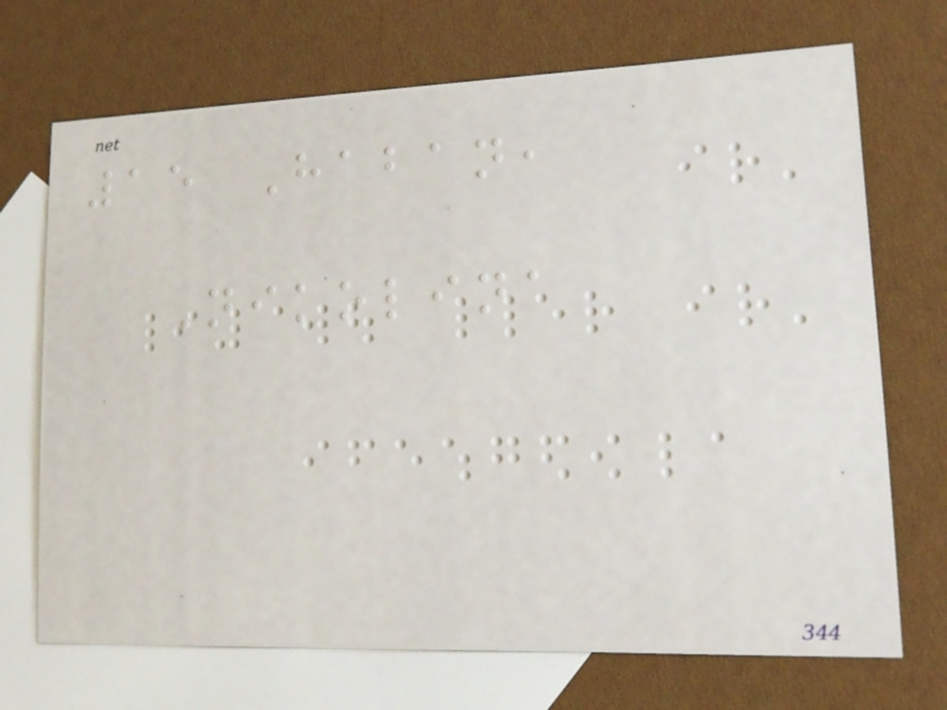15 Haban,
Nikolina
